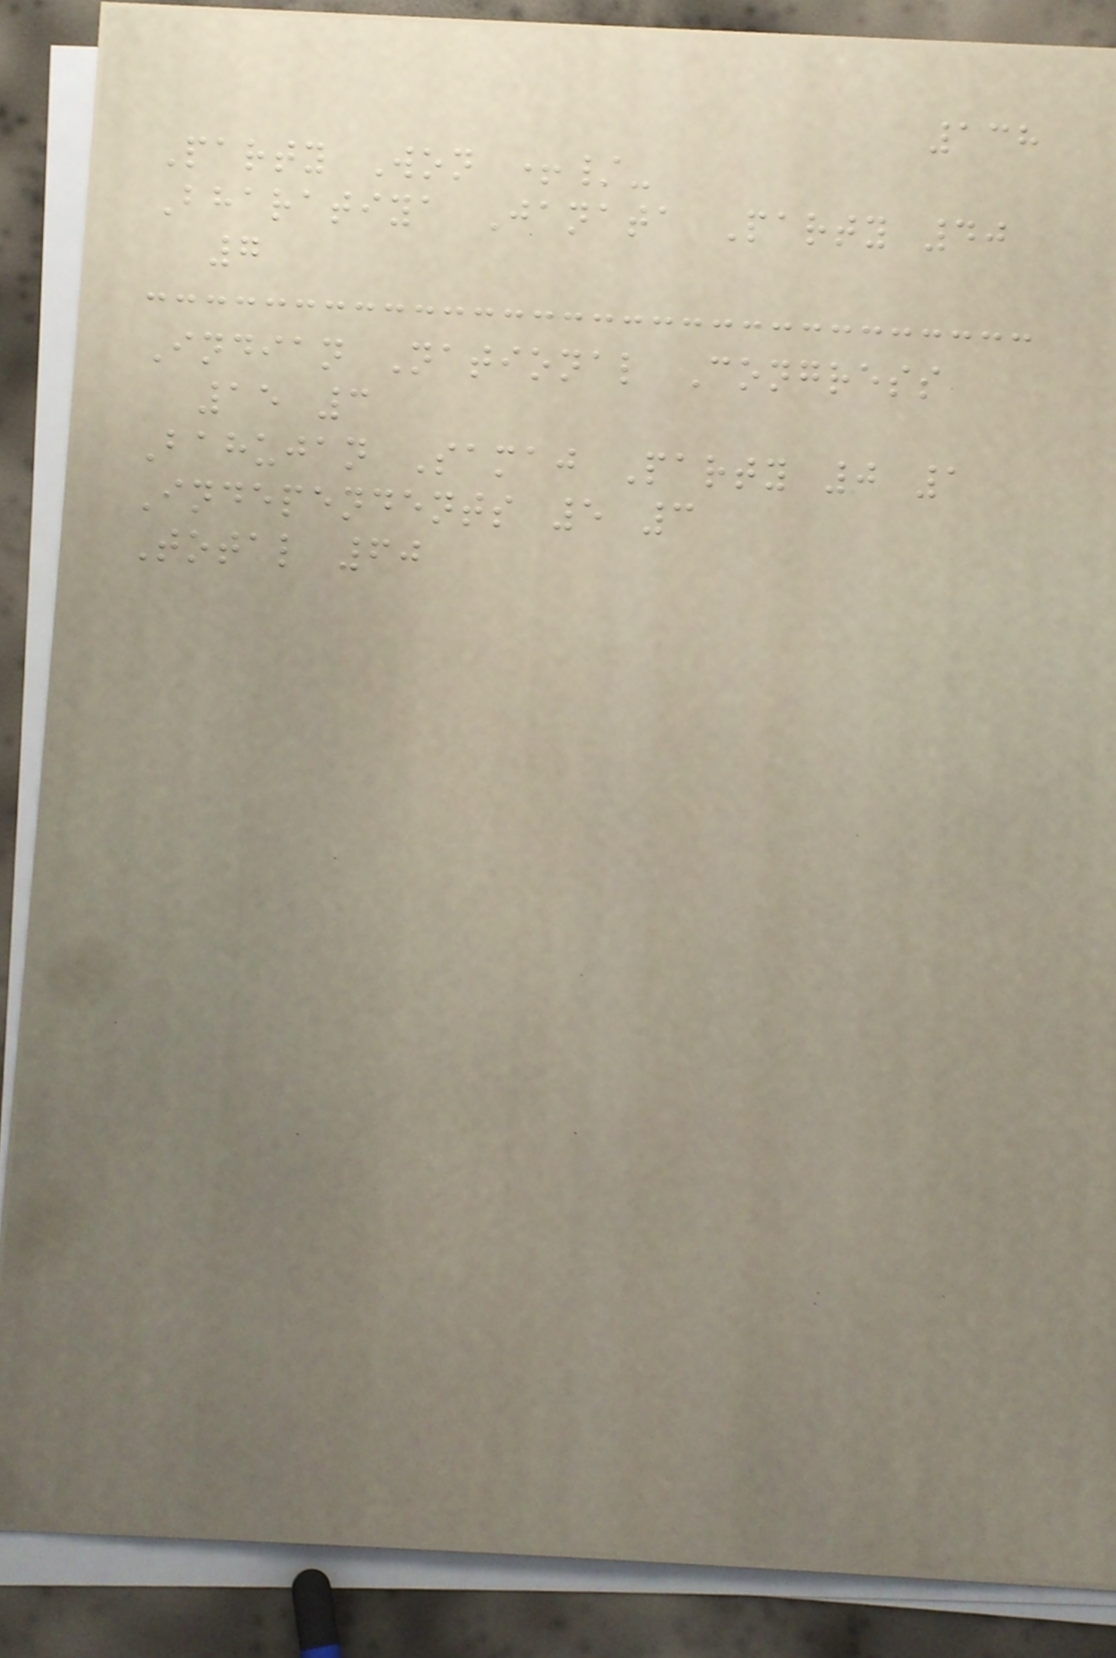138
Party Won +/-
Bharatiya Janata Party 40
7
Indian National Congress
15 3
Bahujan Samaj Party 0 1
Independents 5 3
Total 60
